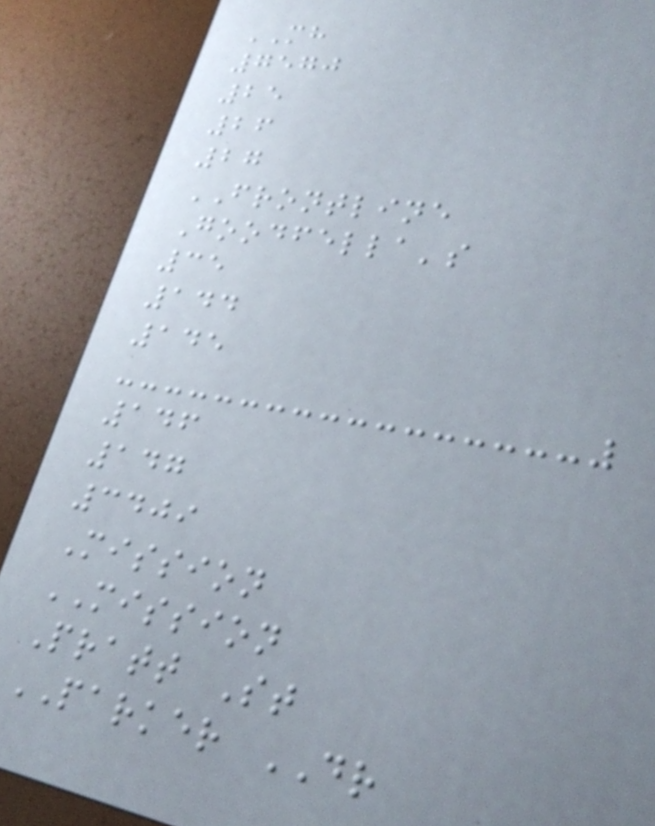MH
7570
25
26
27
FRONTLINE
Goodfella's
35
144
145
146
147
3409
Mission
MISSION
Pratt St
PARKER DR
